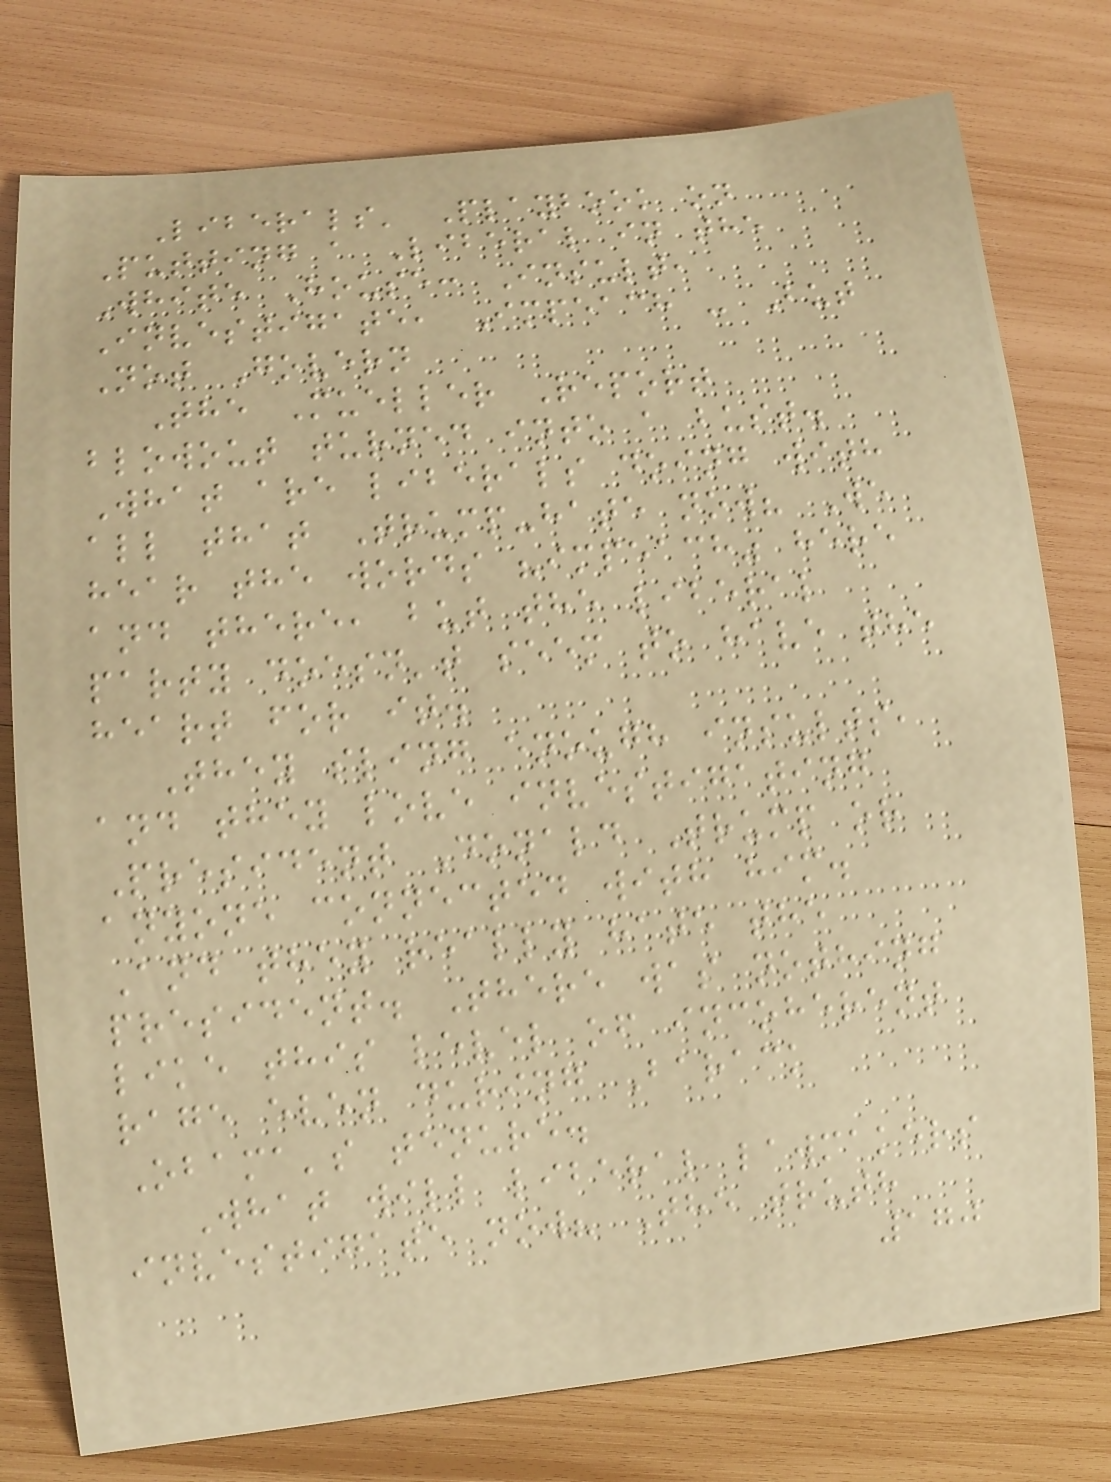Liberals' Playbook on
Putting a Liberal in the
White House: Insult,
Investigate, Impeach - But
Not Govern
The Mueller Report
blowout turned into a bust.
What are liberals doing with
all that Trump-hate now? We
hear the words "impeach" here
and there, but the liberal
party doesn't seem to have the
heart for it.
They sling enough insults,
and they love investigating
President Donald Trump or
anyone connected with him.
And they really hate the
president. There was nothing
like this level of incoherent
rage even during Barack
Obama's tenure.
What will liberal lawmakers
investigate now? The truth
170
